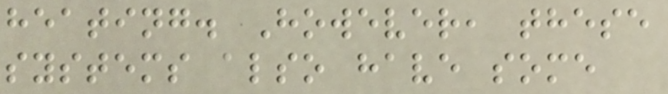heating. However, these
systems also have some
